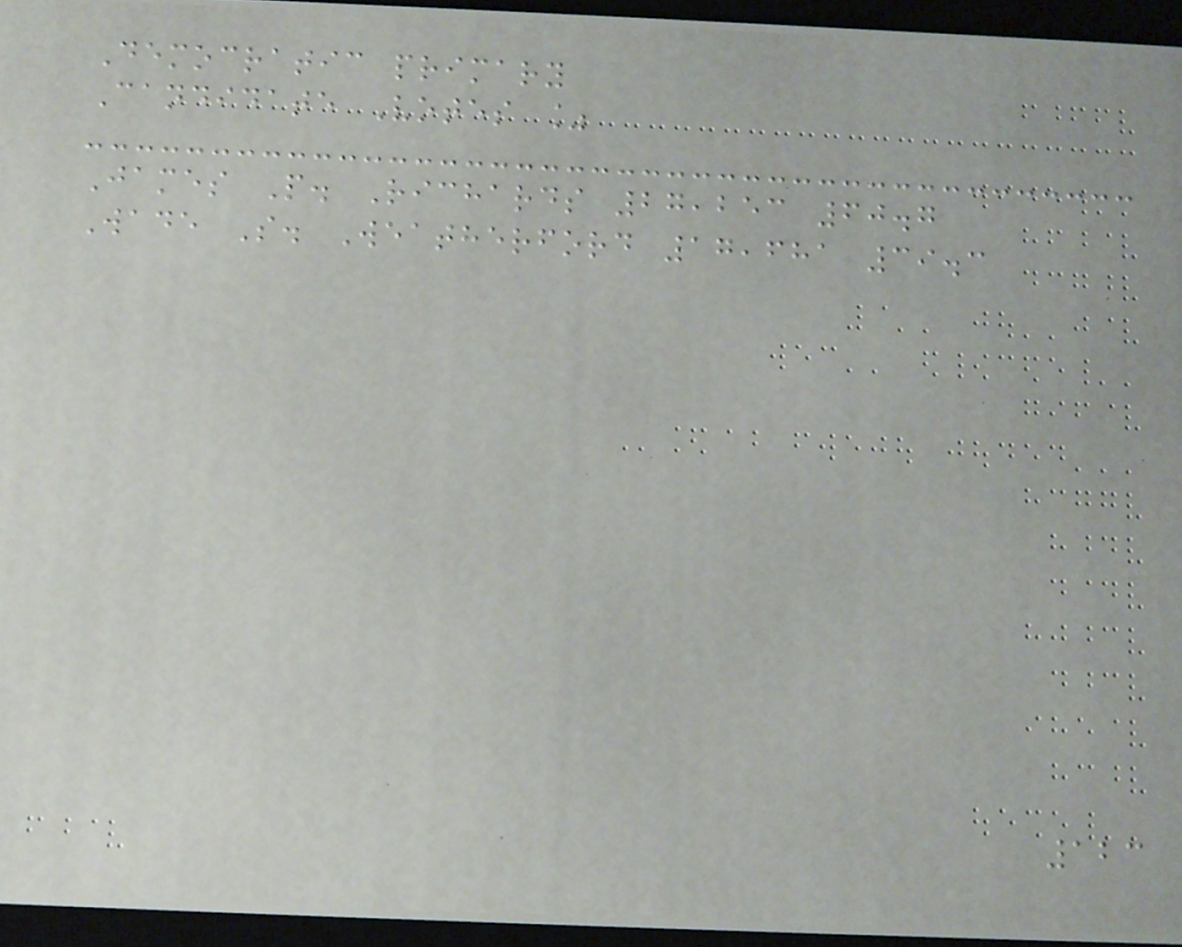Democratic primary
Candidate Votes %
James P. Richards 27,253 60.7
Wade S. Weatherford 17,681 39.3
123
